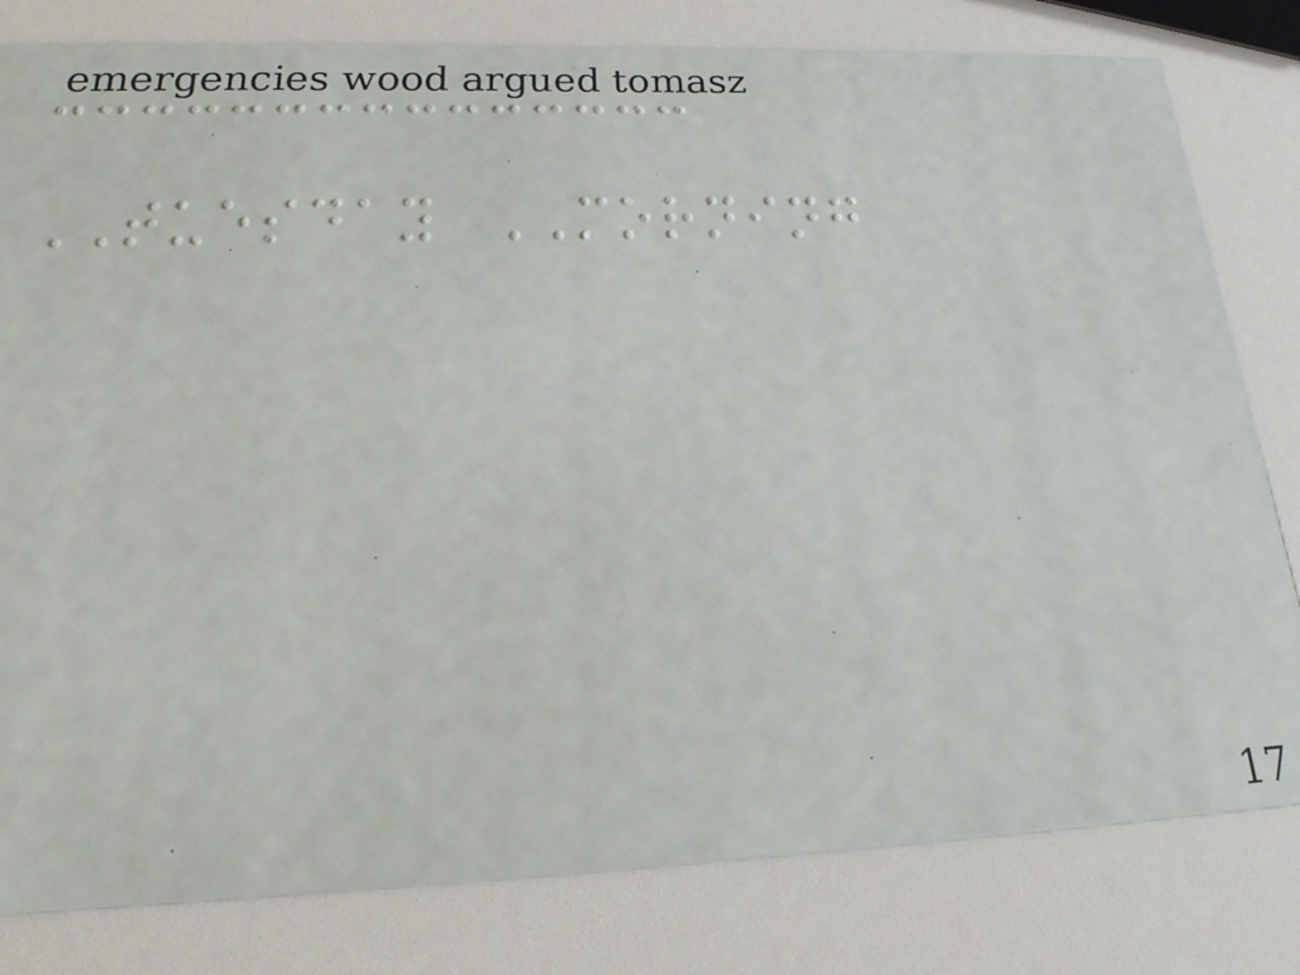TUESDAY MORNING
